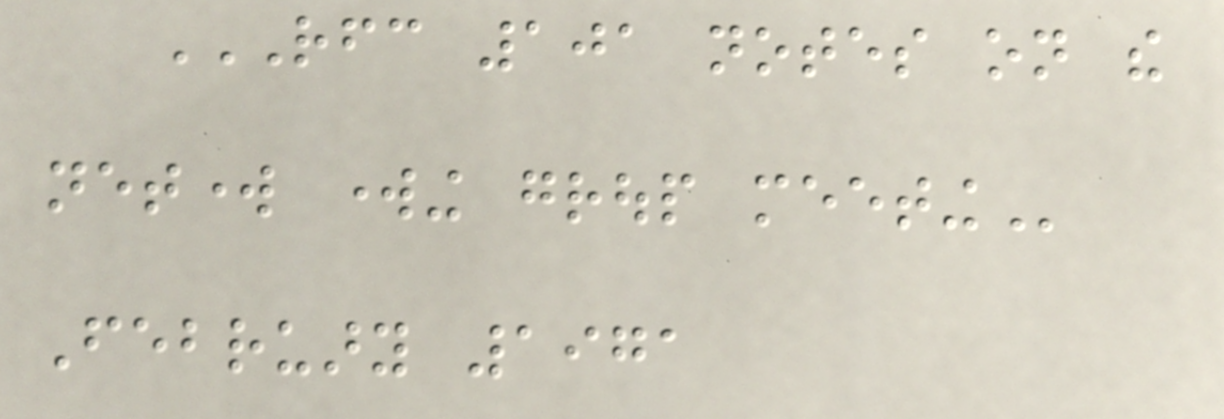RFC 101 NOTES ON THE
NETWORK WORKING GROUP MEETING
February 1971
